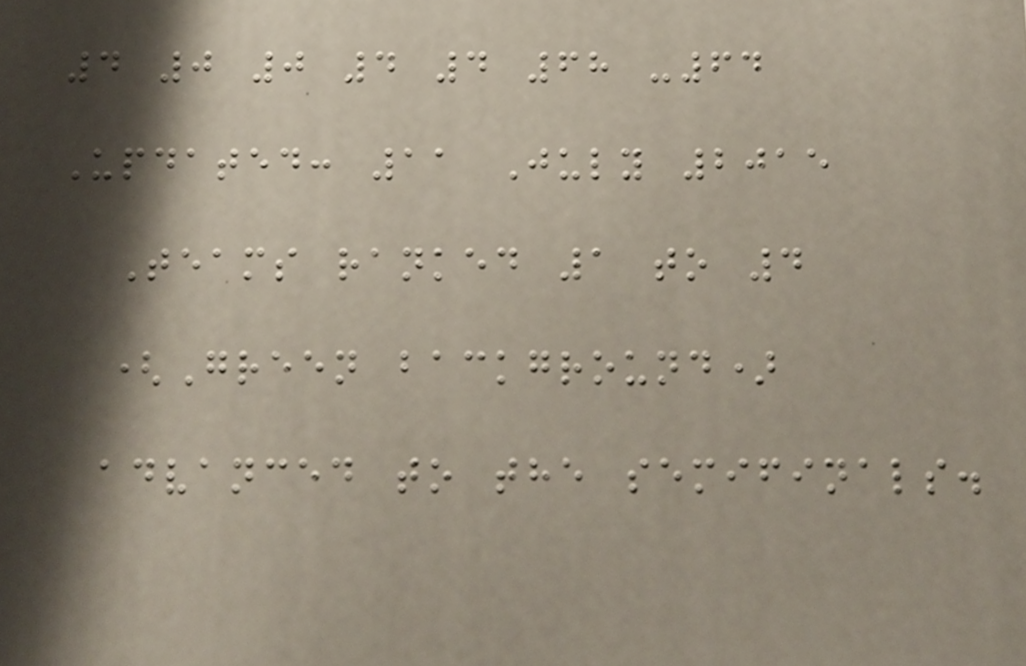4 0 0 4 4 68 -64
Updated: 11 July 2015
Teams ranked 1 to 4
(Green background)
advanced to the semifinals.
